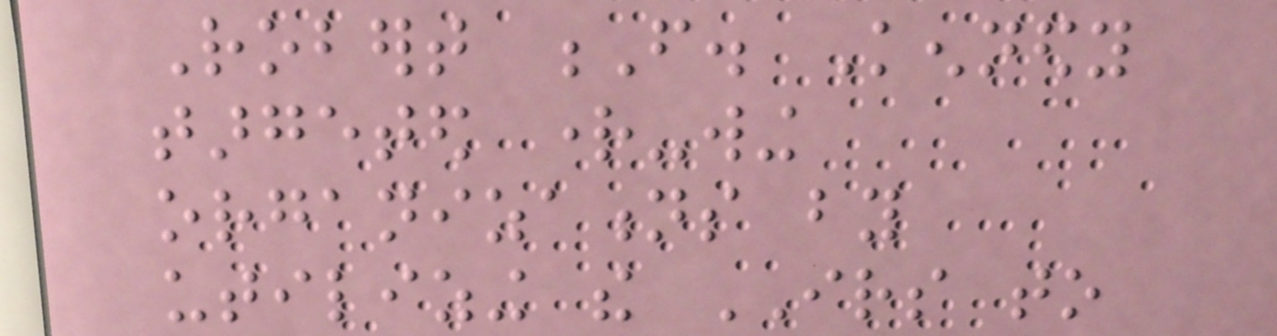Robert F. Kennedy
targeted right-wing
organizations by
utilizing the IRS to
